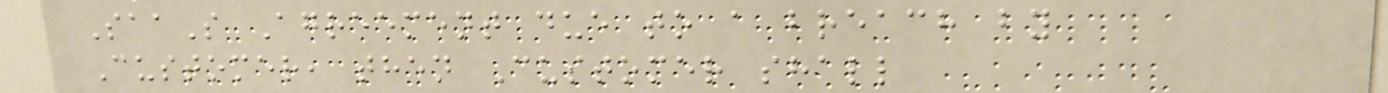SaaS Agreement due to a breach by
Customer, then Customer shall
